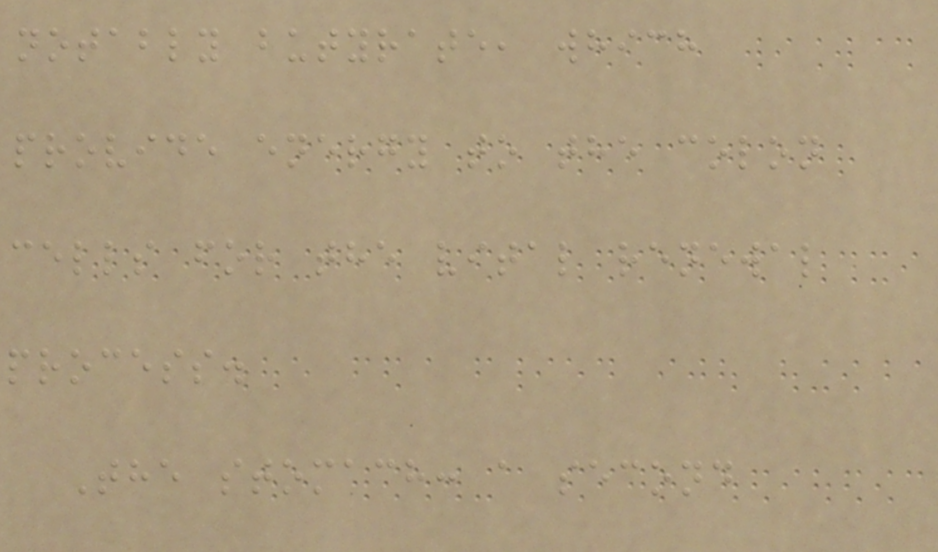notably butyrate, which
provide energy to the colon
cells for the vital renewal
process.
The stomach: a second
